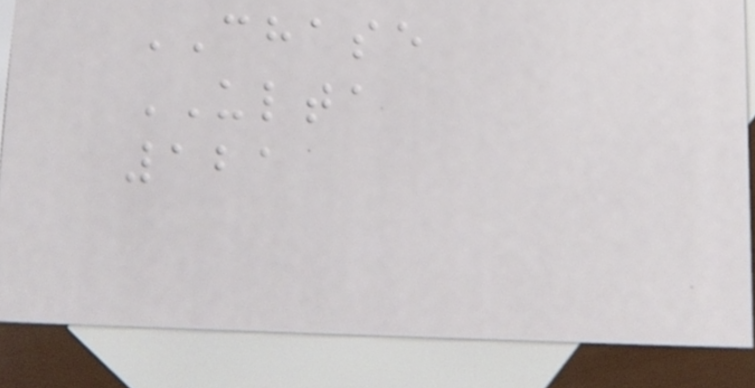CHASE
ULTA
121
